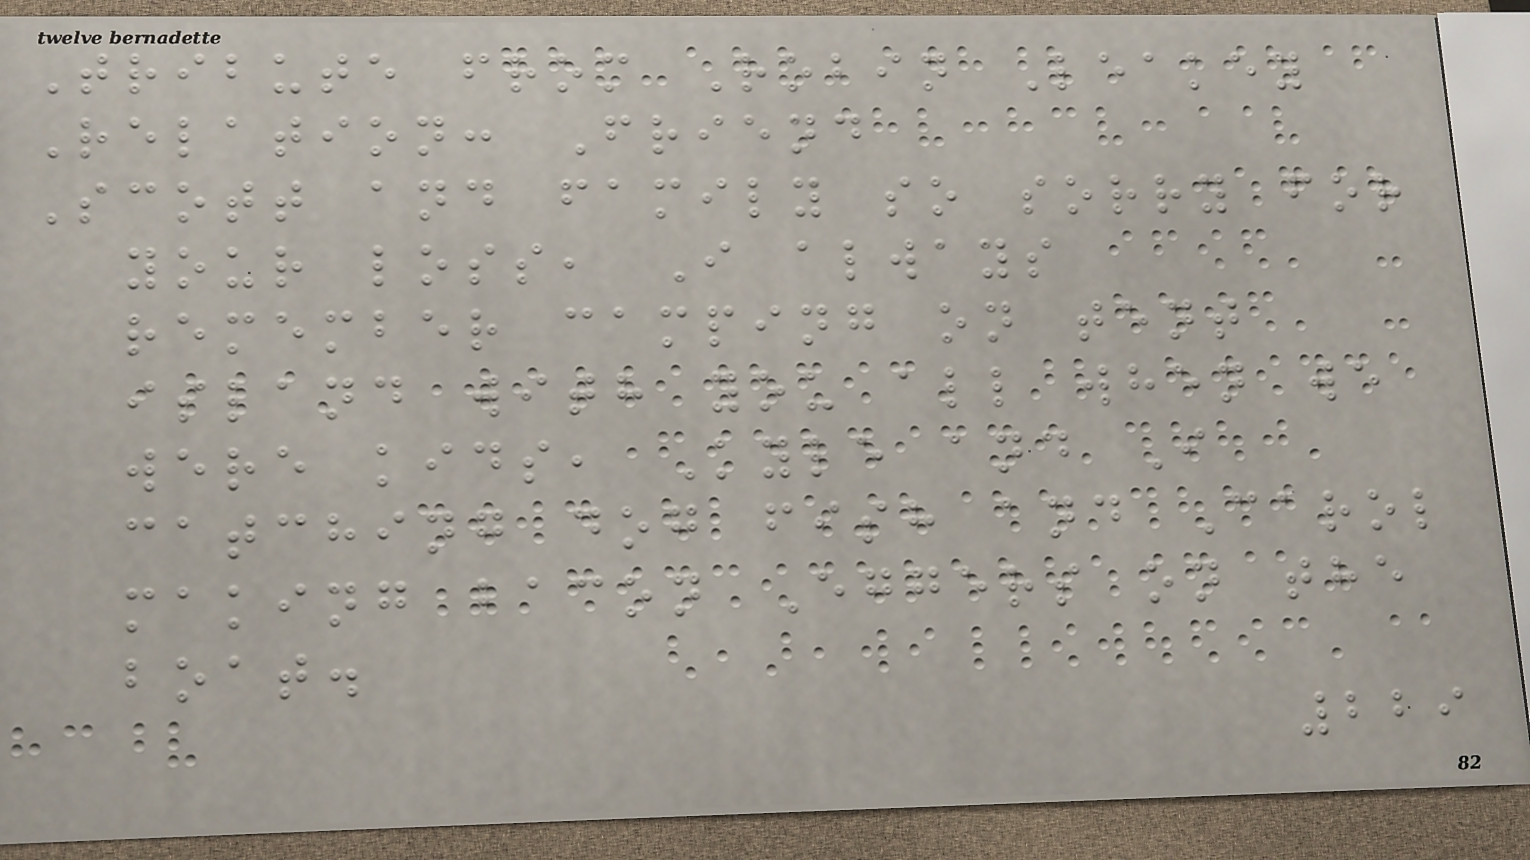Tribute from Robin Leakey
Relation: Friend
Scott and family so sorry for
your loss, I always
remember camping on tent
island with you all when we
were kids, Kyle and I
catching dog fish and Carol
making bacon Eggers on the
boat.
229
